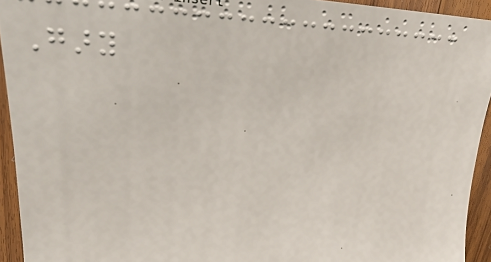Gary
